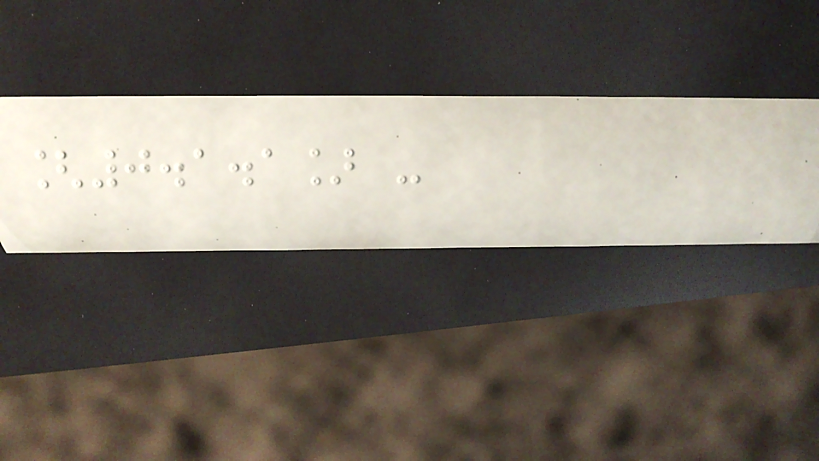[0.1.1] -
